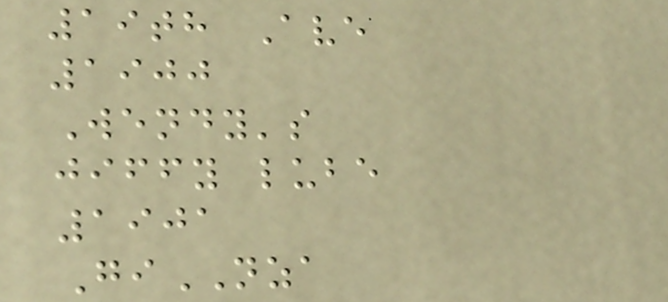19th Ave
1900
Wendy's
jiffy lube
1901
GiNZA
